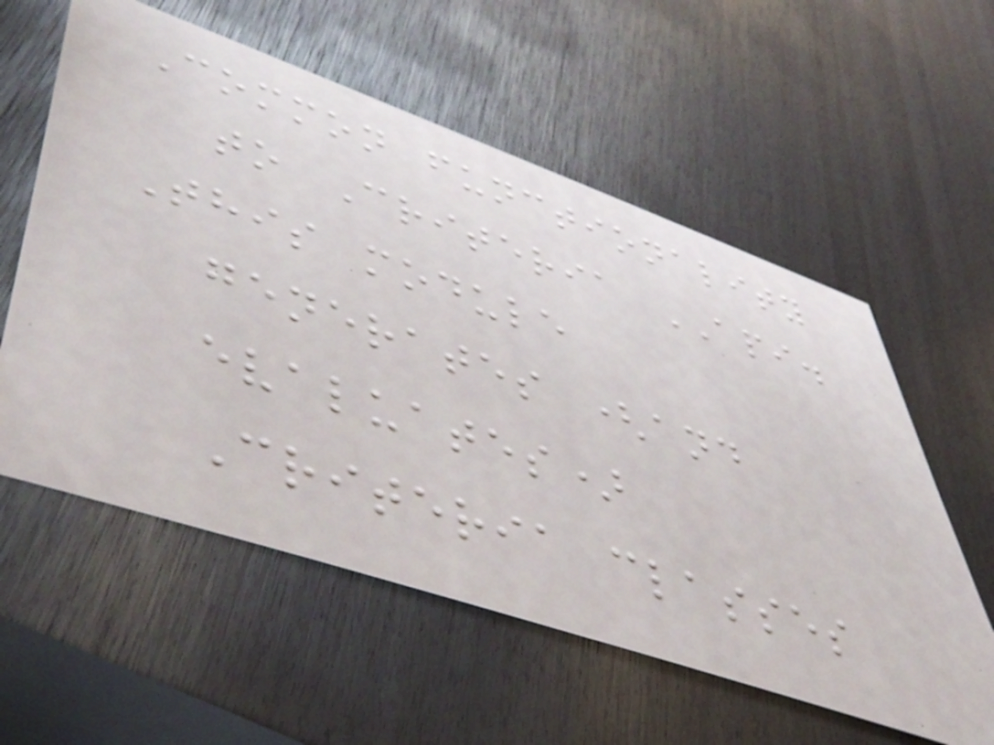Common functionality
to Criteria API.
This module
generates (and
evaluates)
Criteria classes
